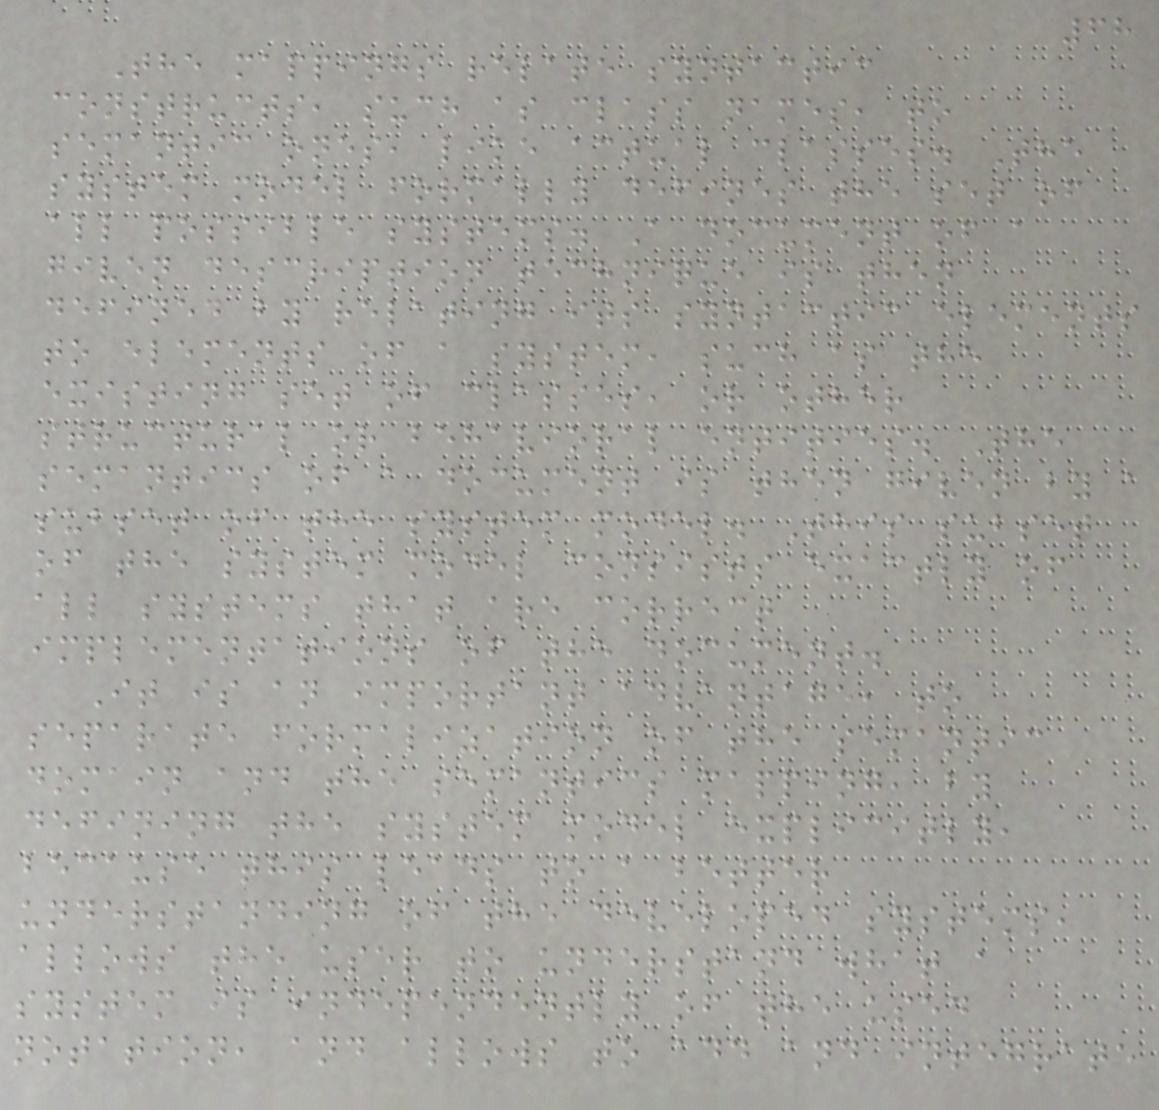68
The mappings relate syntactic
constructs, such as class names, to
semantic ones, like actual classes. The
system model formally defines the set of
all possible systems. A document of a
given description technique is then
defined by relating its syntactic elements
to elements of a system, such as the
existing set of classes, or other
structural or behavioral entities. The
semantics of a document is then given by a
subset of the system model. This subset
of the system model consists exactly of
all systems that are correct
implementations of the document.
It is an important advantage, to
separate formalization of the semantic
domain and the semantics mapping, by
defining the system model explicitly,
because this leads to a better
understanding of the developed systems,
allows the user to understand what a
system is independently of the used
notation, and allows to add and integrate
